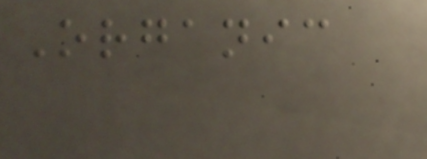Organic
